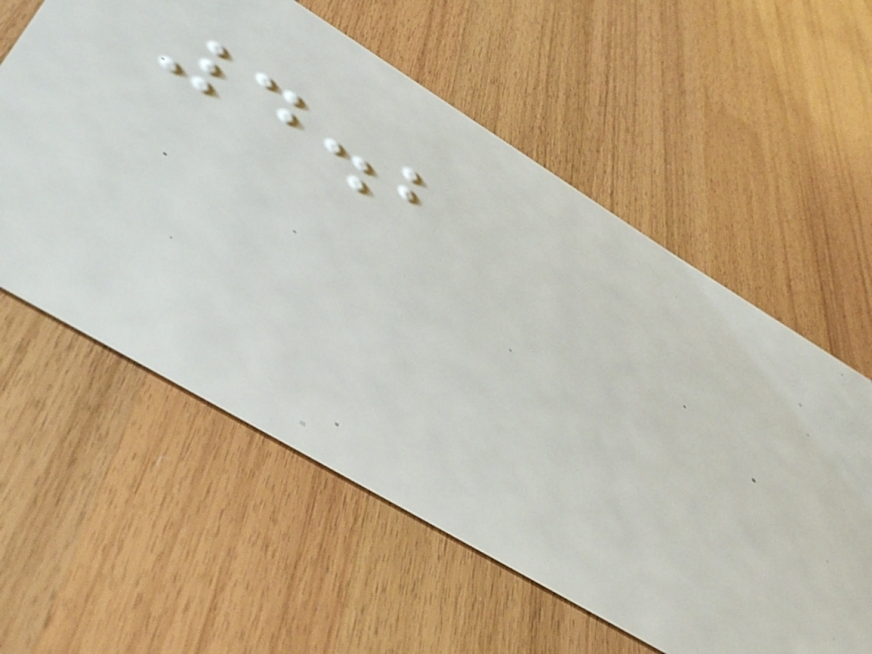4.2
